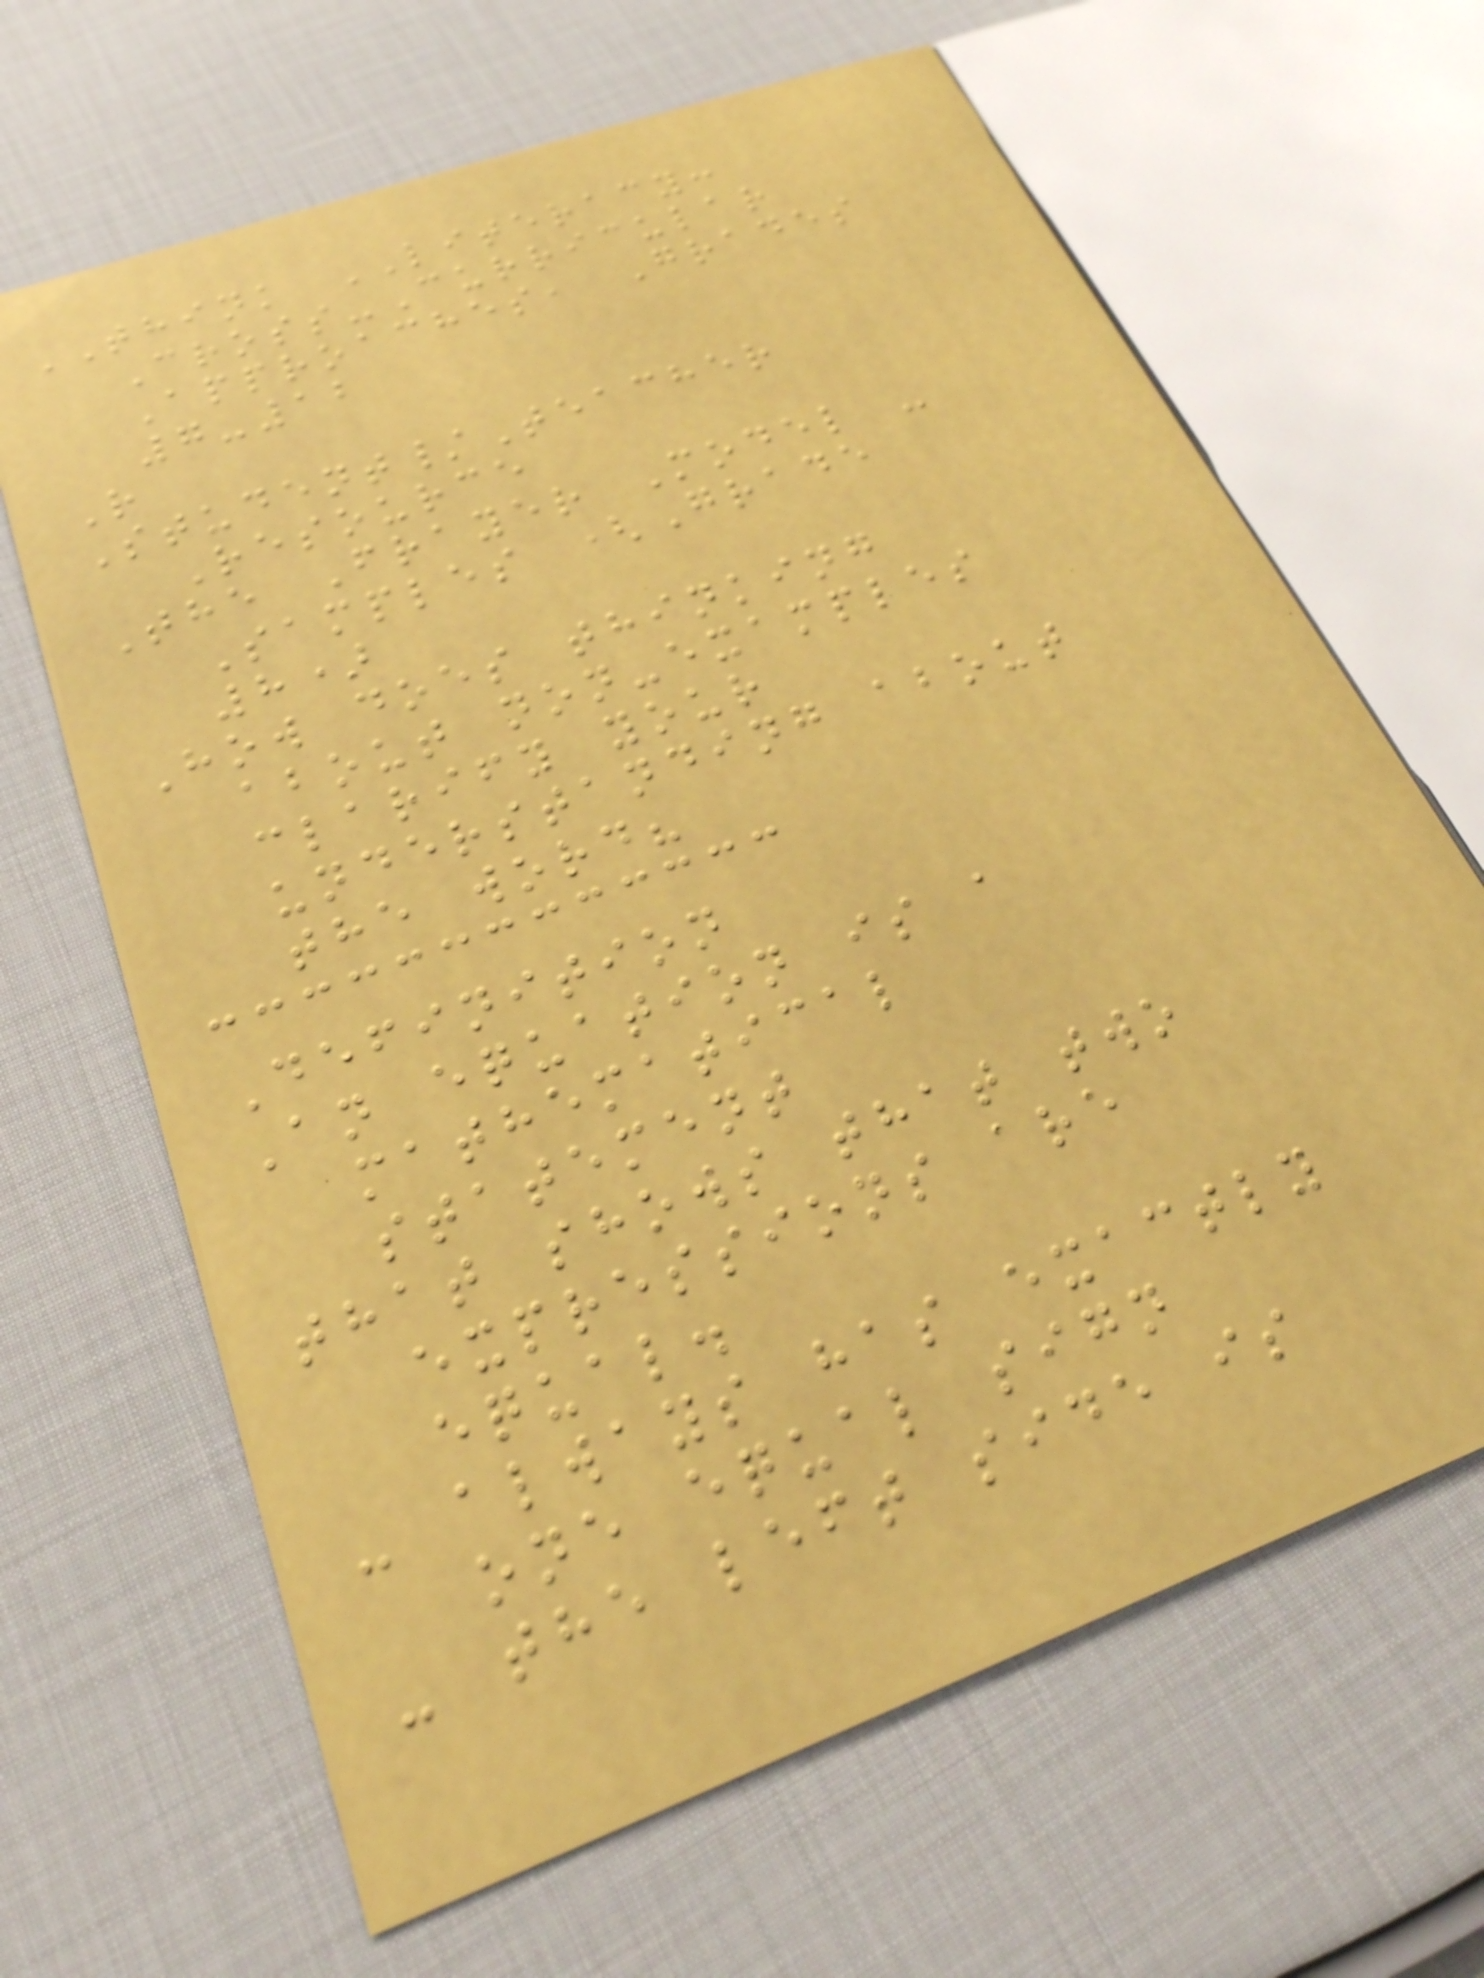THINK LITERACY:
Cross-Curricular
Approaches, Grades
7-12
R
Student/Teacher
Resource
The Frayer Model -
Samples (Grade
8)
How does thinking
about non-examples
clarify your
understanding about
the word?
Definition
An equation is a
mathematical
statement
that shows that two
expressions are
equal.
- always has exactly
one equal sign
- the left side is
